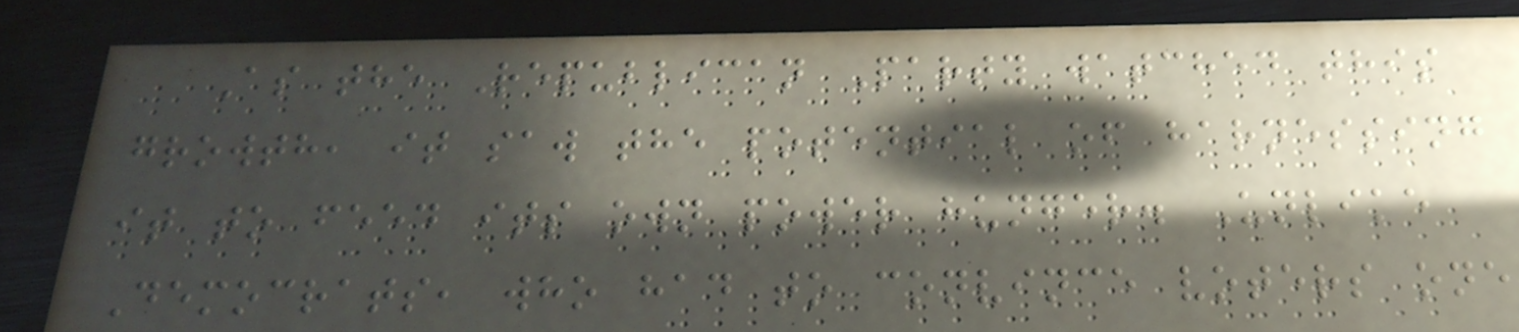As the Republican Party watched this
growth, it saw the potential of harnessing
it to feed its own power hunger. Unlike
Democrats, who had to convince voters one
